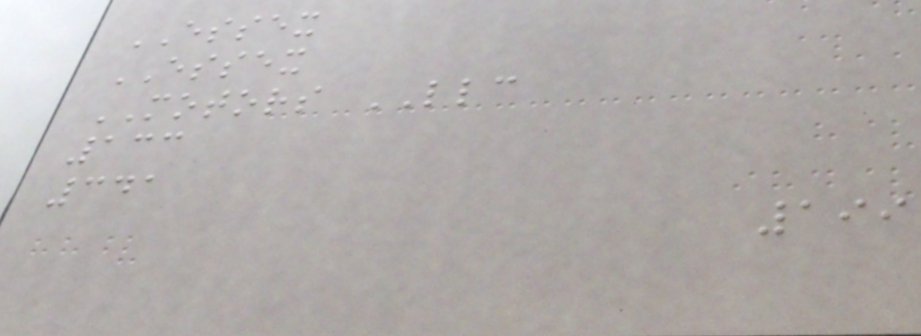ESSEX
ESSEX
MOTORS LLC
133
341
199
